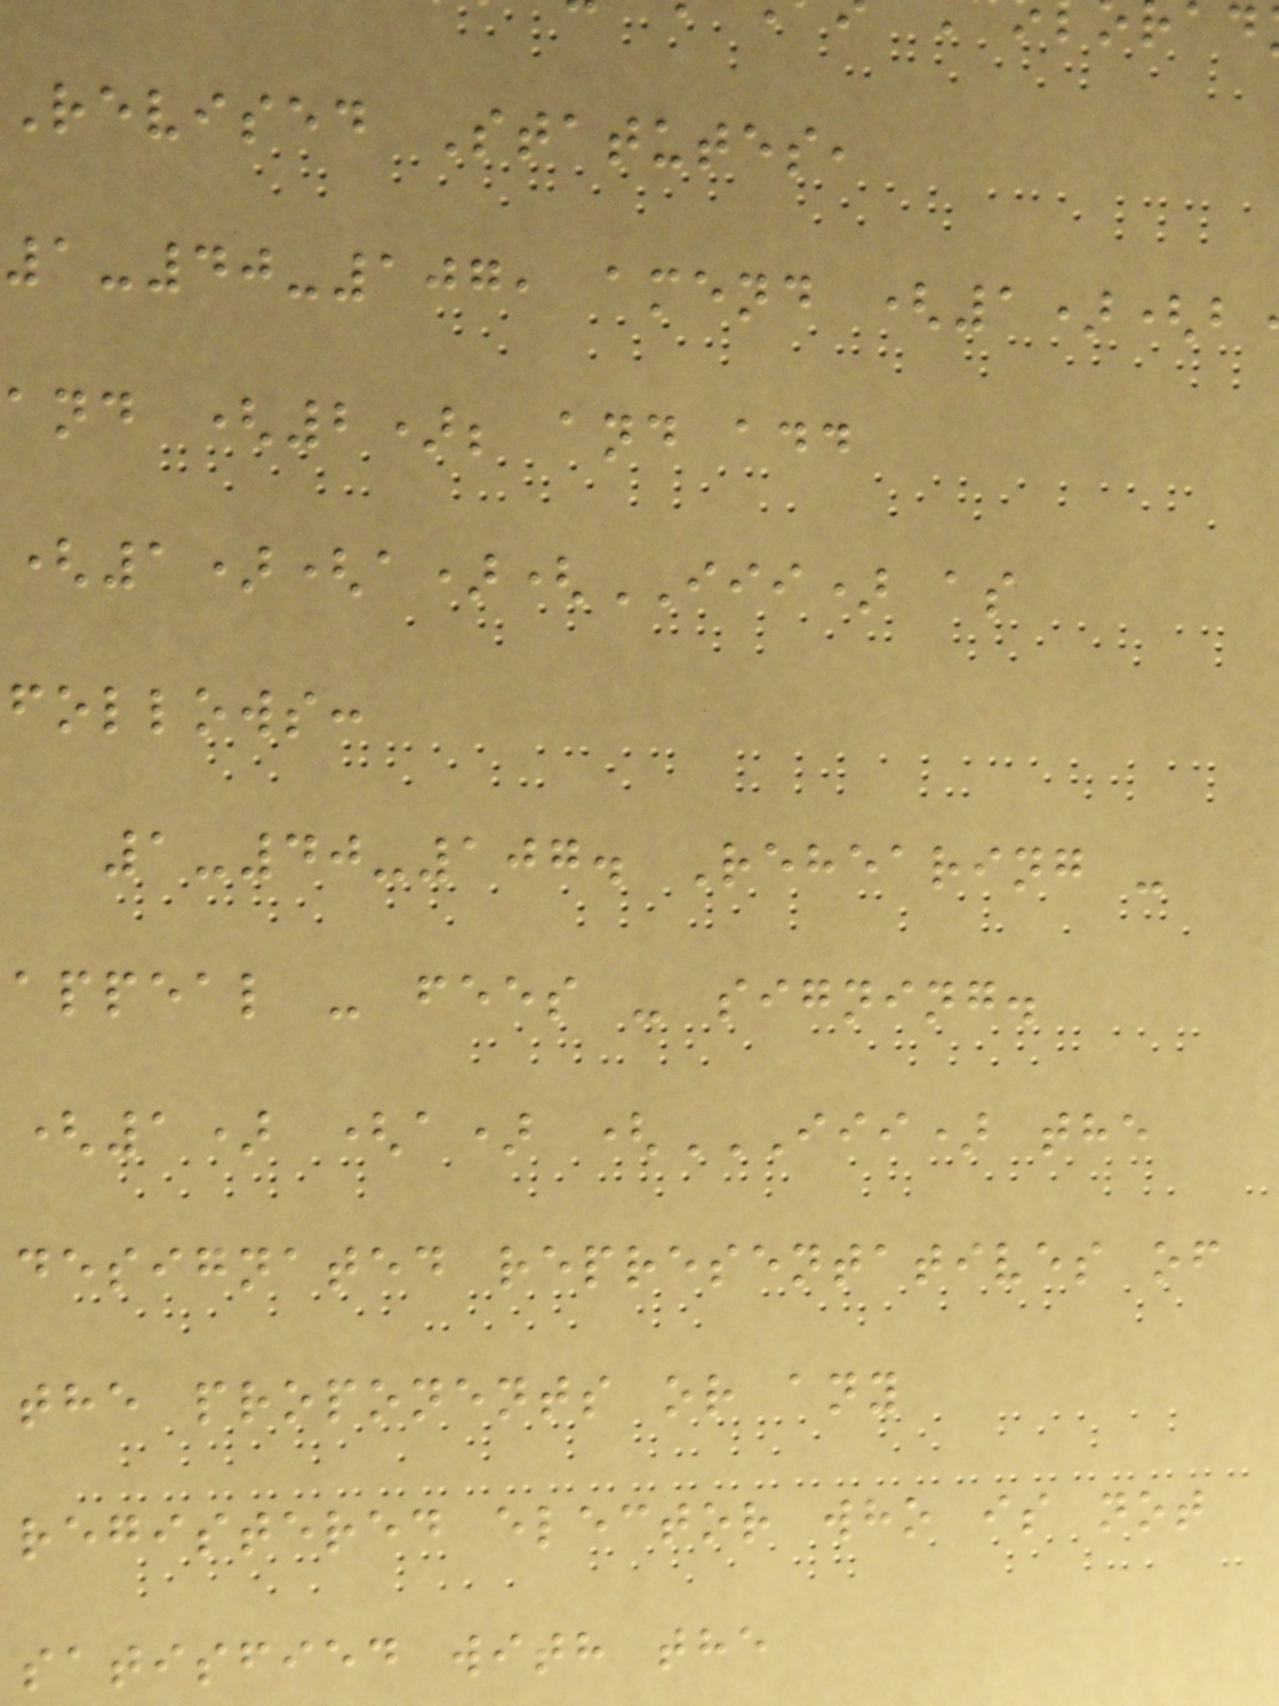Revised Statutes,
1-40-107, amend (1)(b
and (2); and add
(1)(a)(III) as
follows:
1-40-107. Rehearing -
appeal - fees - signing.
(1) (a) (III) THE
designated representatives of
the proponents or any
registered elector who is not
satisfied with the
